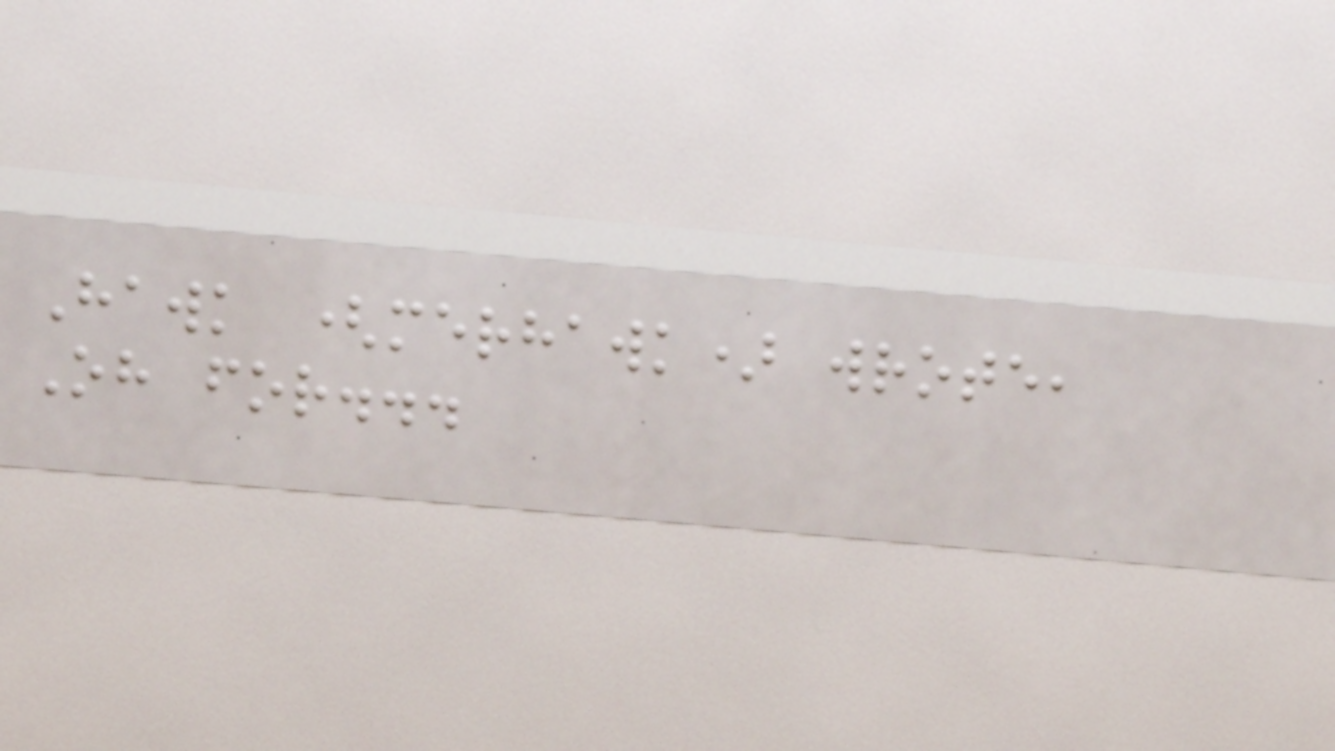Hawk (merhawk) wrote,
Oh for...
